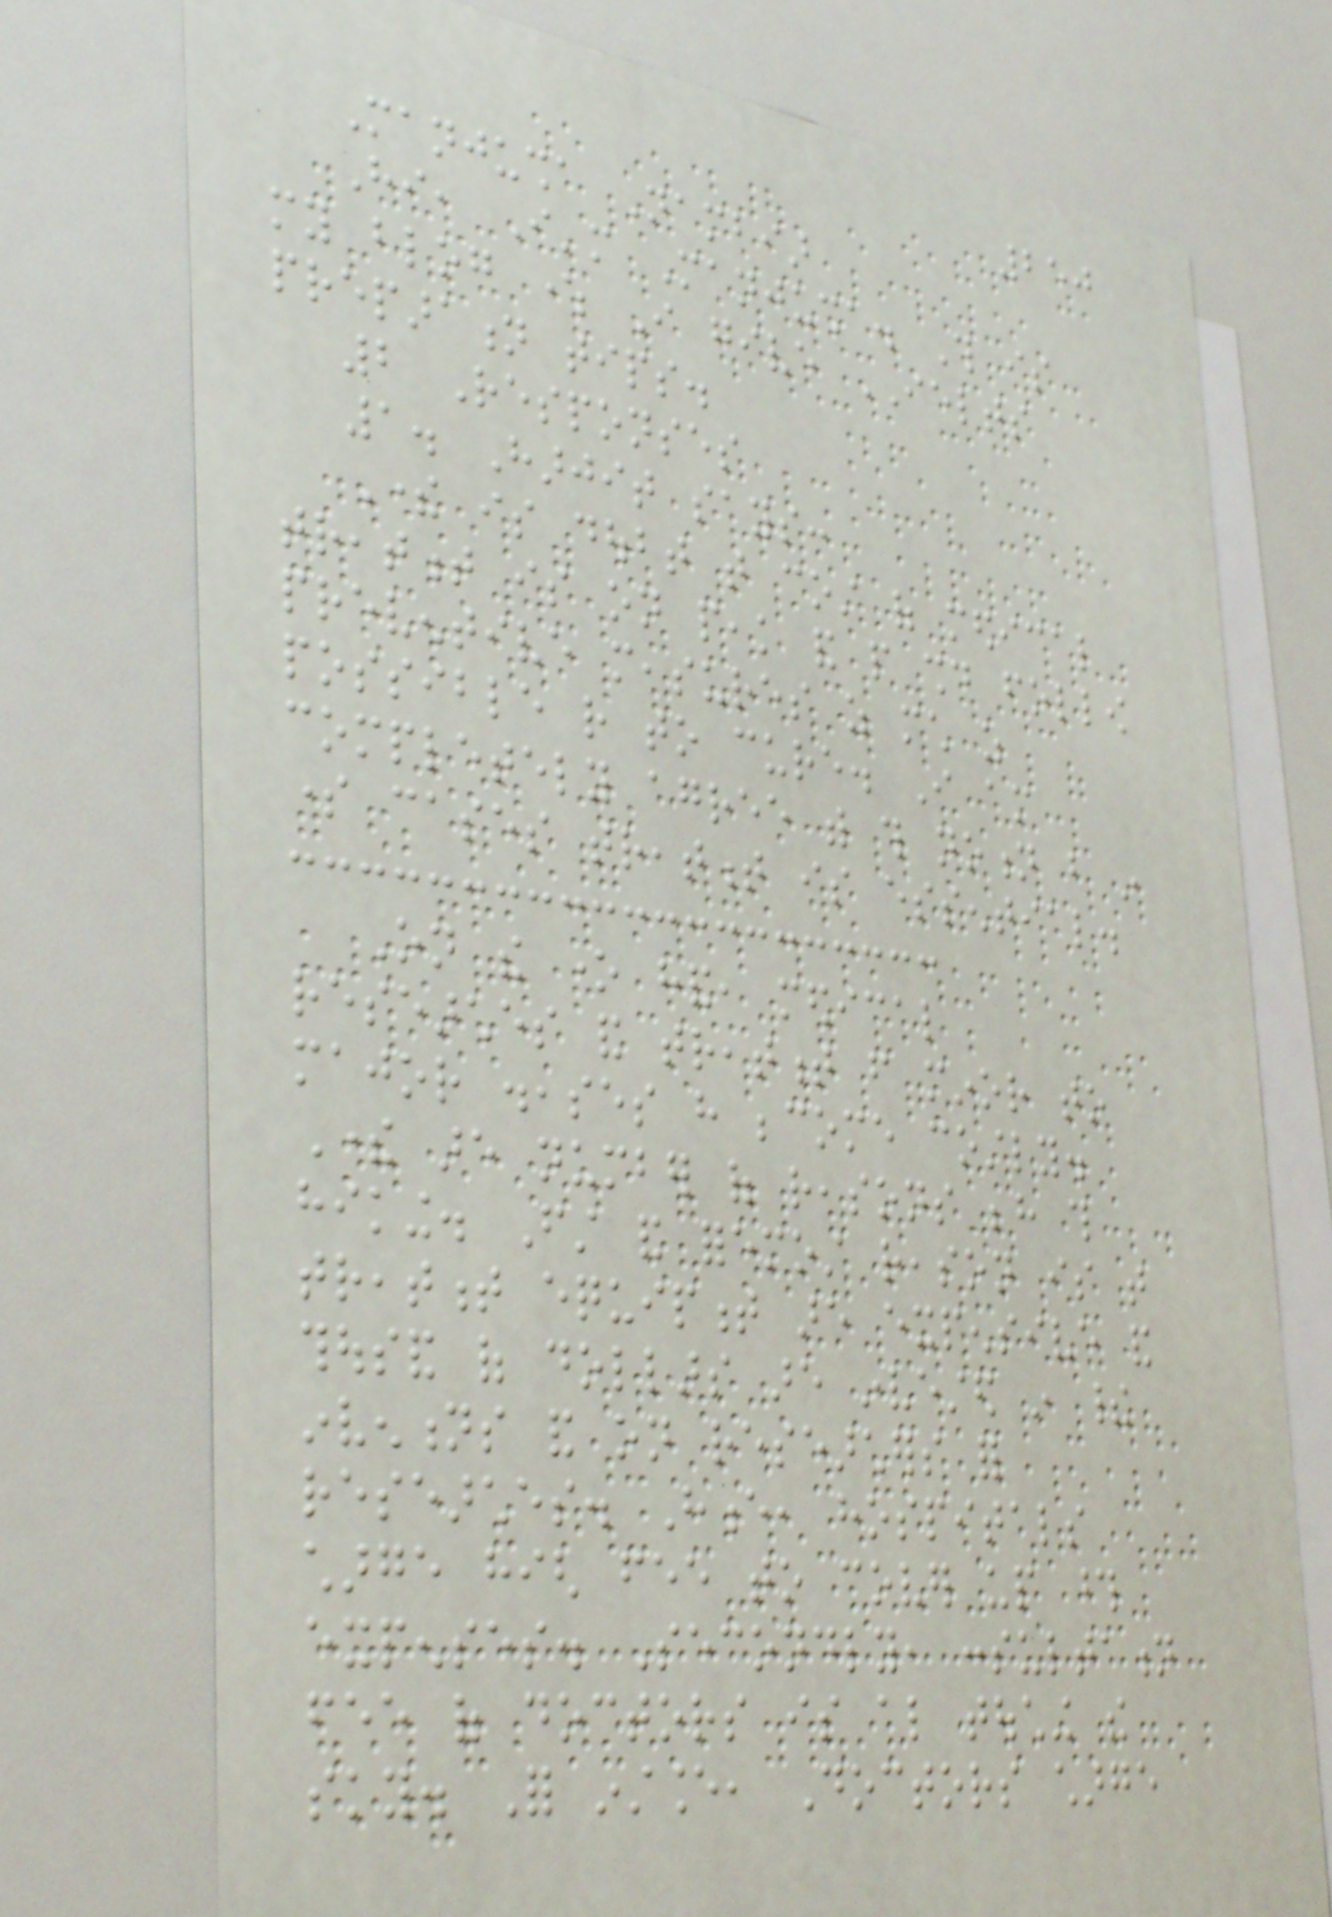250
Manjusha Nambiar
Hi, I'm Manjusha. This is
my blog where I give IELTS
preparation tips.
2 Responses
1. Harjit says:
There is doubt that cost of medical
treatment is on peak and people should follow
preventive measures as much as
possible rather to cure. I am
completely agree with this notion but in
some cases treatment is essential.
On the one hand, medical
researches and treatment from minor to
major diseases have become costly.
There are number of reasons behind this
hiking. First and foremost reason is that
treatment equipment are expensive and
thousand of dollars are invested in their
inventions and on researchers for
researches. Hence, hospitals
charge high fee to cover up those
expenses. Secondly, consultation
fee of doctors is also touching the
sky. For instance, Doctors charge
